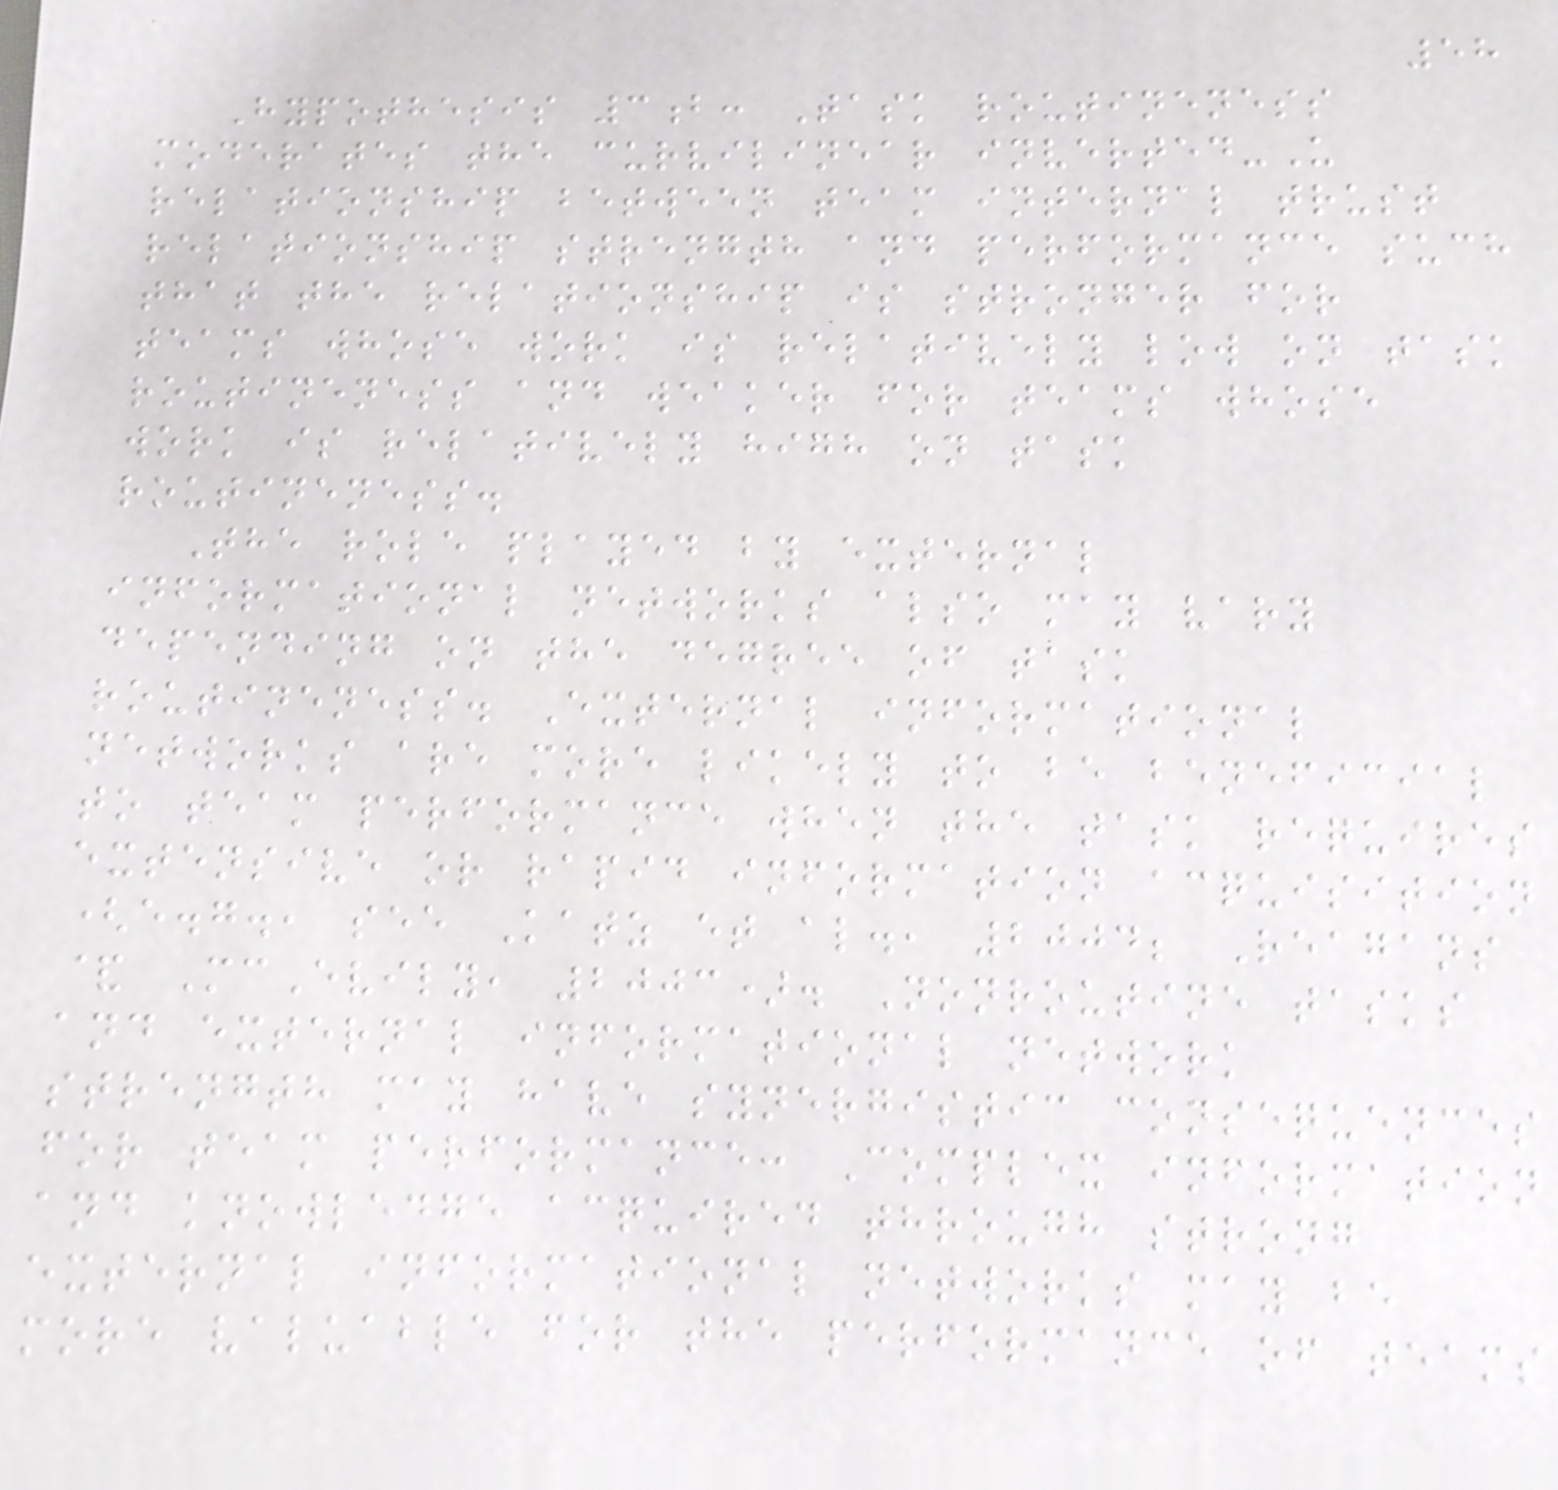58
Hypothesis 3b: Task routineness
moderates the curvilinear inverted-U
relationship between team internal trust
relationship strength and performance such
that the relationship is stronger for
teams whose work is relatively low on task
routineness and weaker for teams whose
work is relatively high on task
routineness.
The role played by external
informational networks also may vary
depending on the degree of task
routineness. External informational
networks are more likely to be beneficial
to team performance when the task requires
extensive or rapid information acquisition
(e.g., see Katz et al., 2004; Reagans
& McEvily, 2003). Nonroutine tasks
and external informational network
strength may have synergistic consequences
for team performance: Complex information
and knowledge acquired through strong
external informational networks may be
more valuable for the performance of teams
